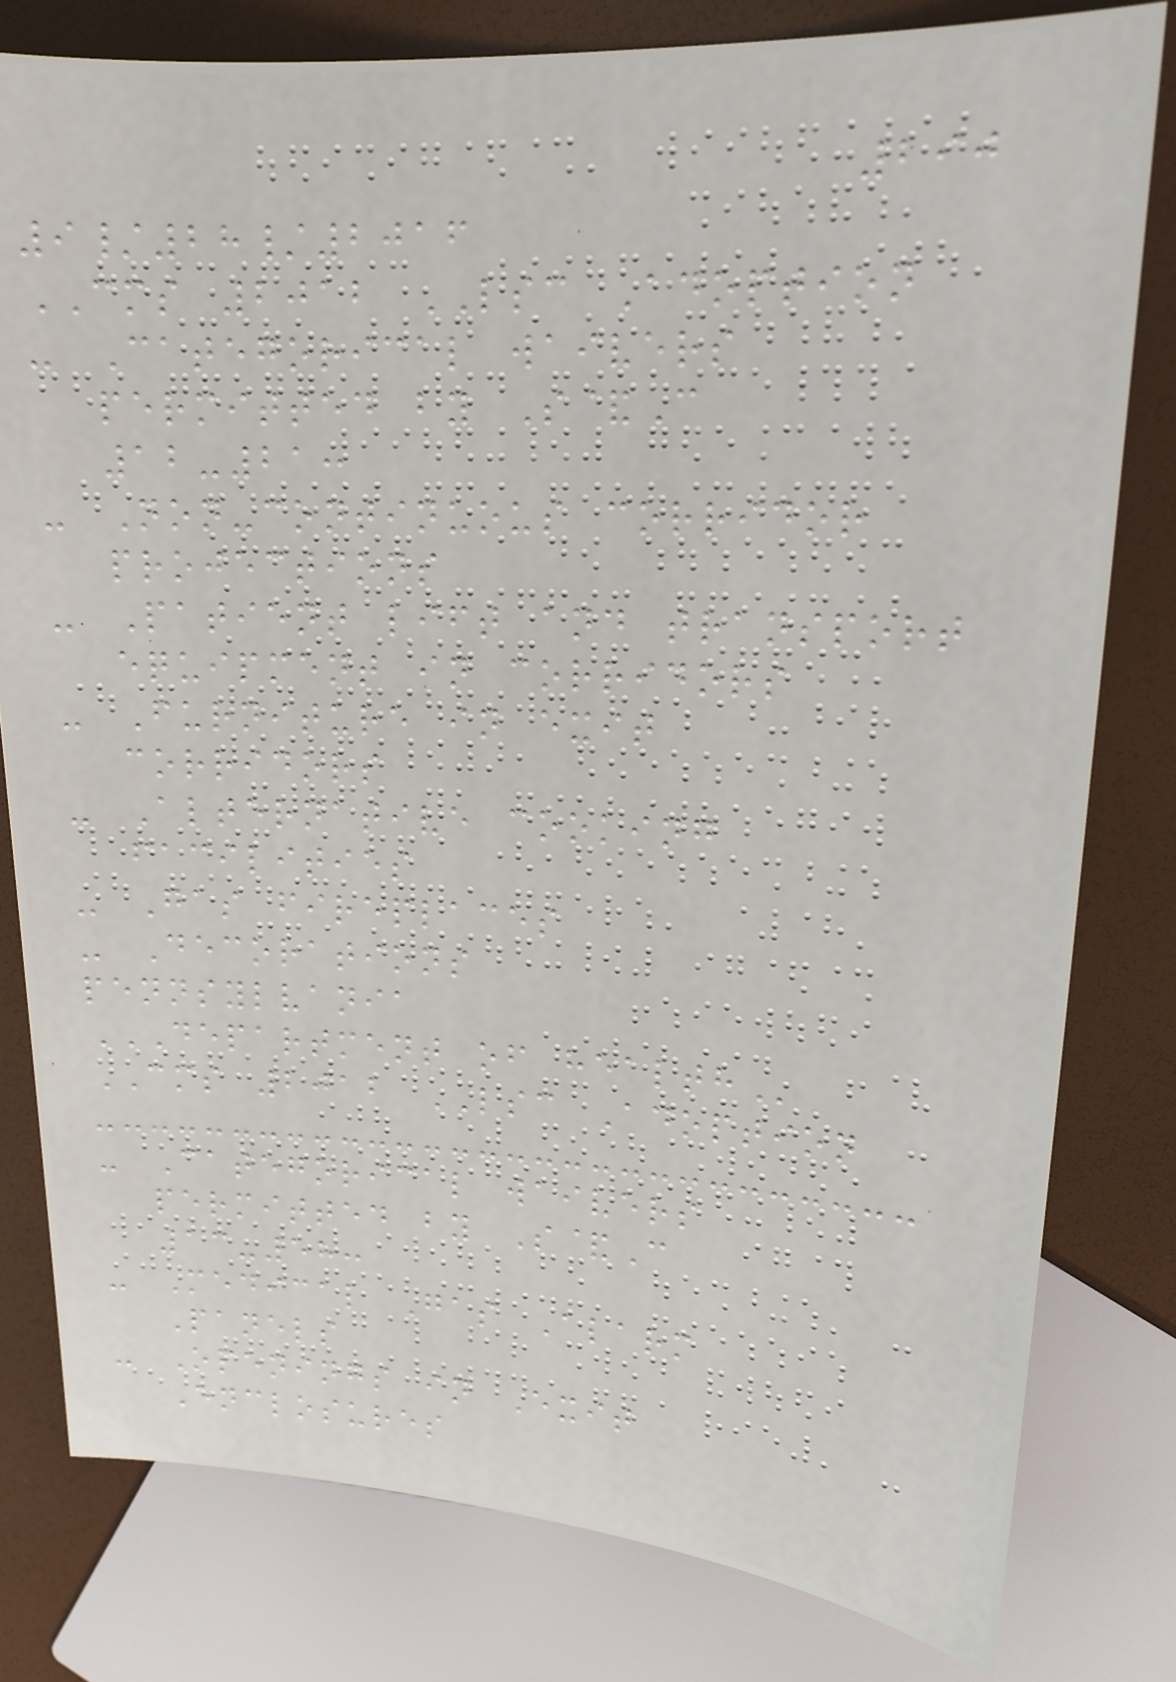290
9/28/2016
CMS 2012 LSC Adoption
- Categorical waivers
permitted by S&C
12-21:
- Non-continuous corridor
projections
- Patient lift and transport
equipment in corridors
- Furniture in exit
corridors
- Alternative cooking
facilities
- Gas fireplaces
- Decorations
pennsylvania
DEPARTMENT OF HEALTH
CMS 2012 LSC Adoption
- Categorical waivers
permitted by S&C
13-58:
- Medical Gas Alarm
Panels
- Openings in Exit
Enclosures
